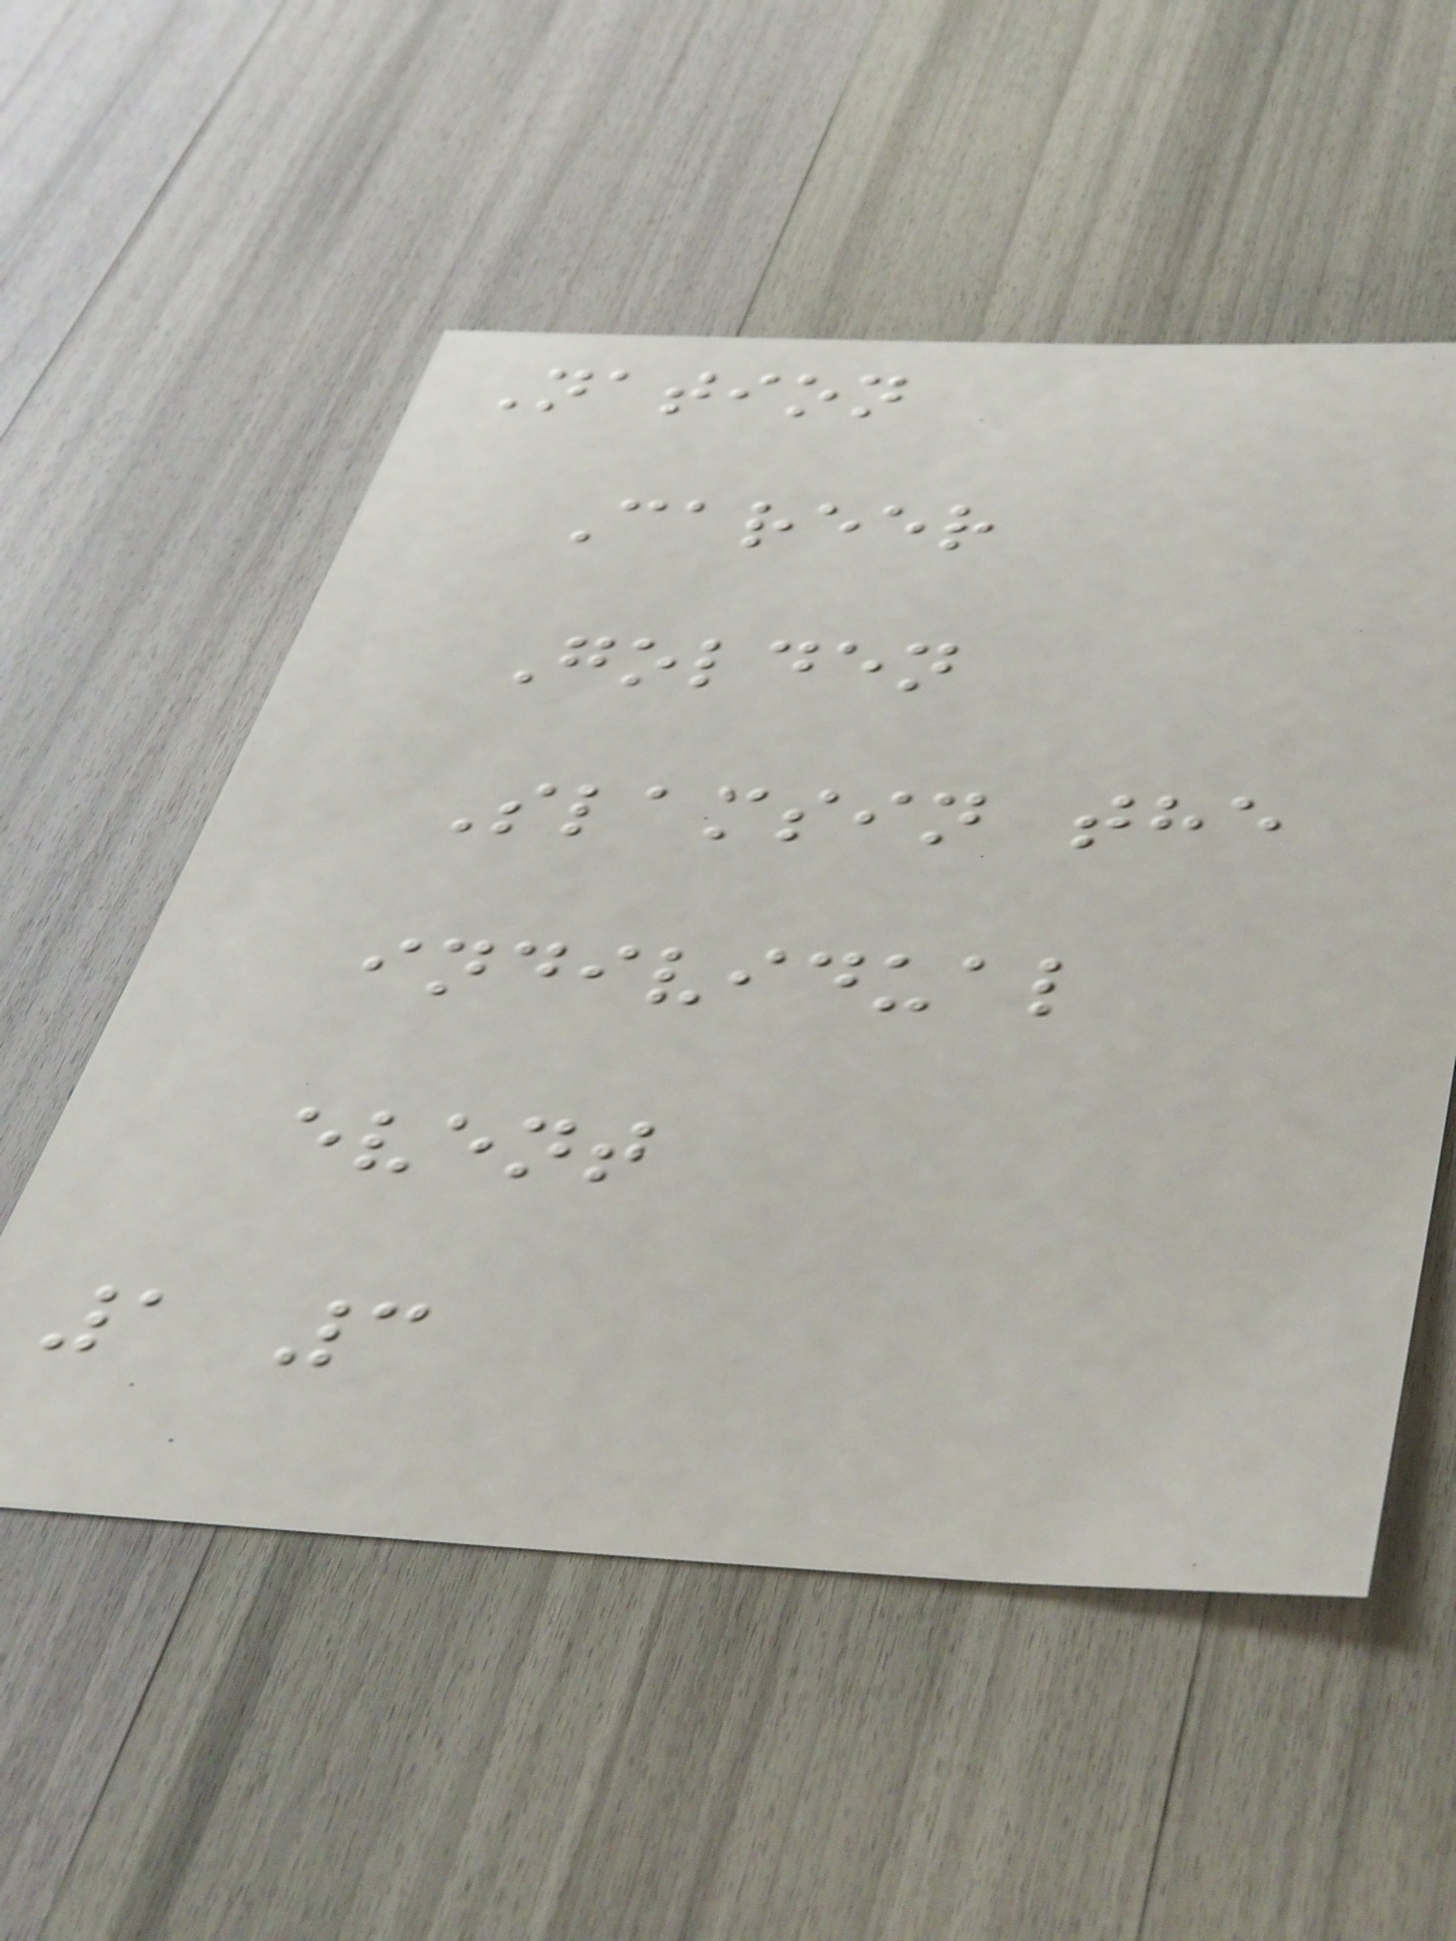Nation
Career
Golden
Slamsin the
individual
event
1 3
